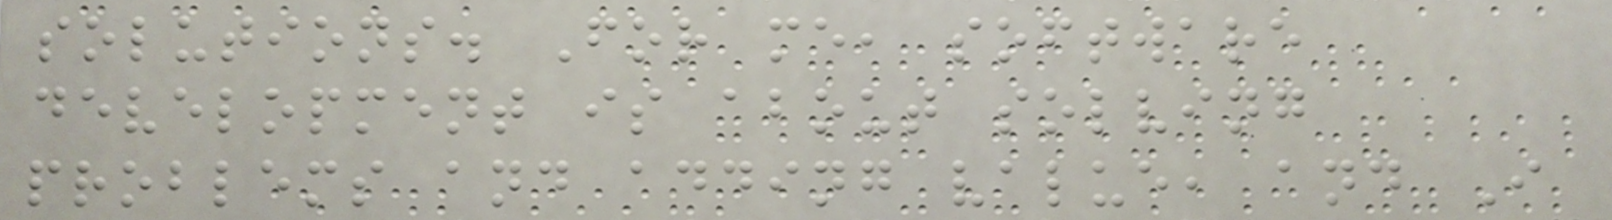solutions. For me, software
development is about solving
problems and adding value, and I
